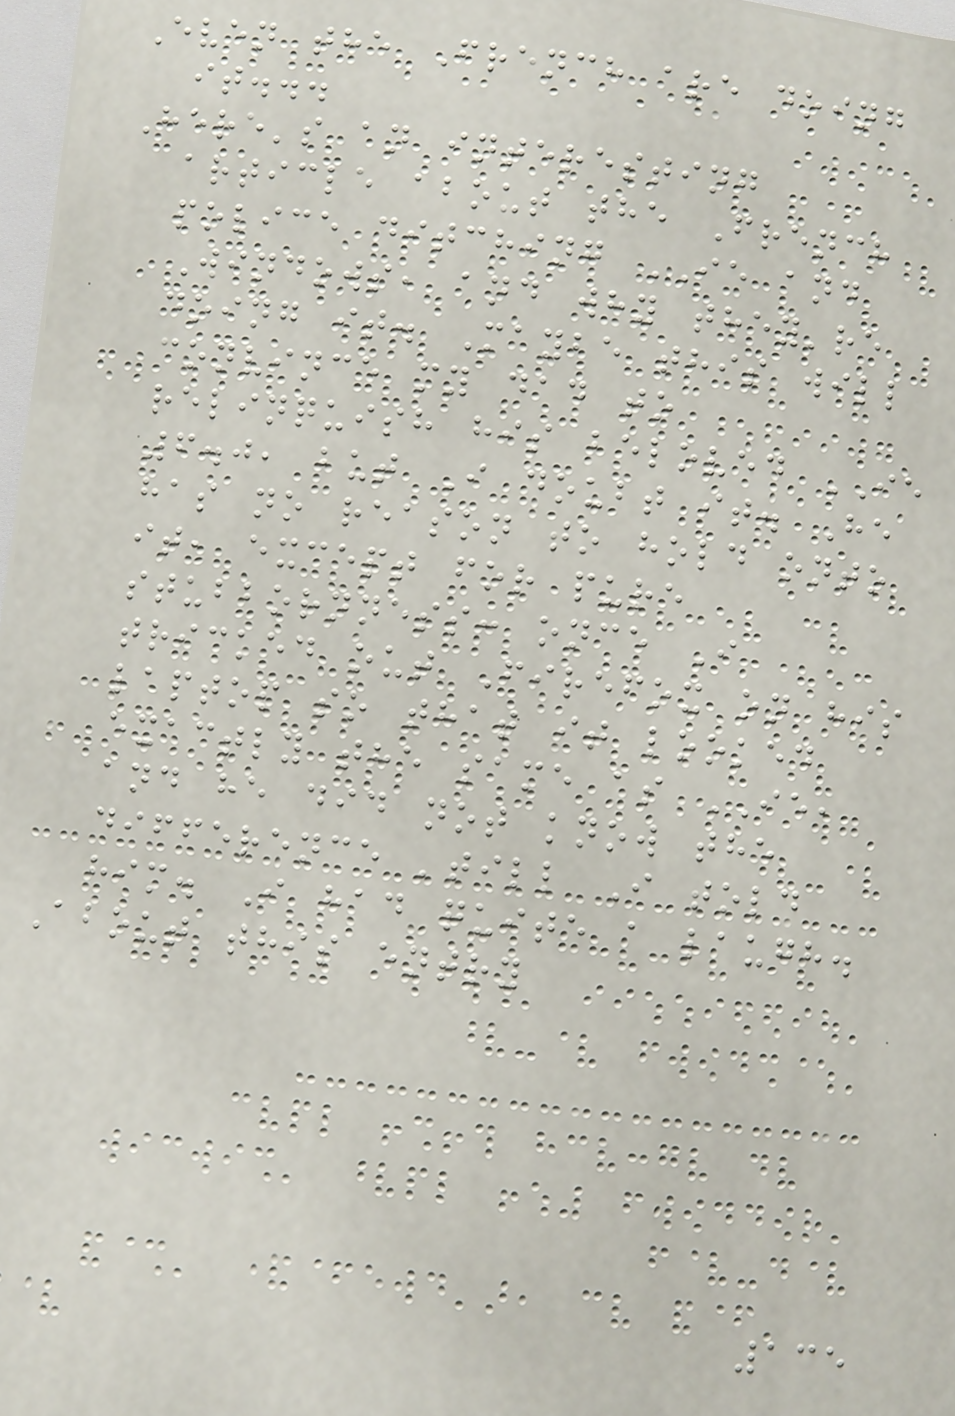Even the French are doing
it...
Here's an interesting
article about the French
police ditching IE and
Windows, and why they're
doing it. Maybe this will
convince my dad to
relinquish his beloved IE
6.0, but I doubt it. He
has no reason to hold onto
it, except for pure
stubbornness: once I
tricked out Firefox on his
laptop so that it looked
exactly the same as IE,
and he did not know the
difference 'till I told
him. I had quite a laugh.
About this entry
135
